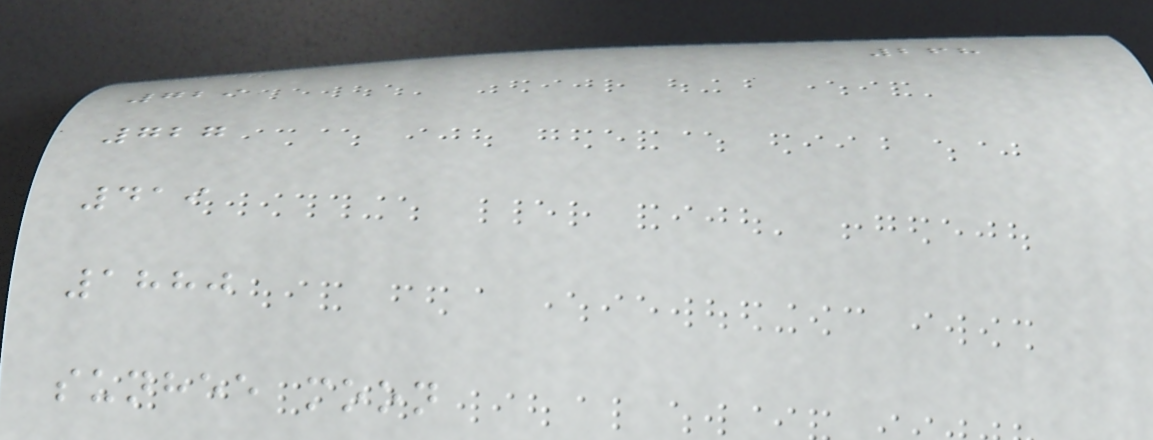268
729
727
419
1880
sunhee moon
